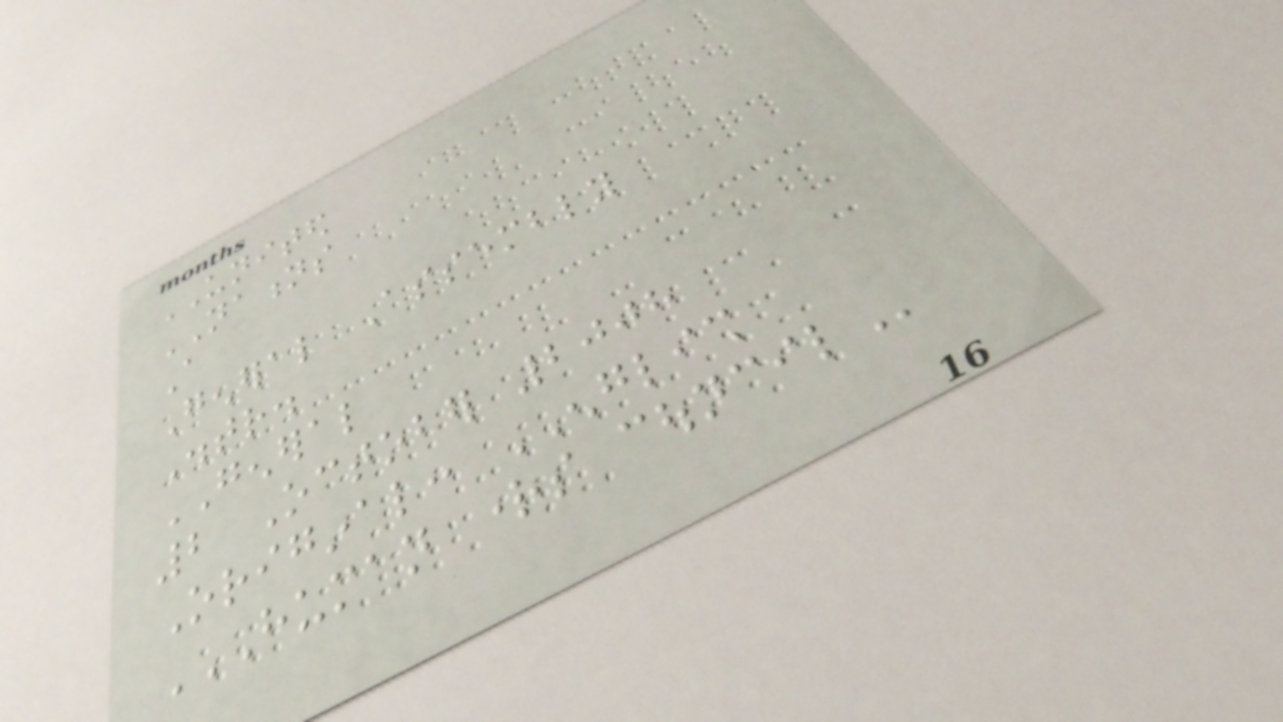UNITED
NATIONS
A
General Assembly
Distr.
GENERAL
2 October 2008
Original: ENGLISH
HUMAN RIGHTS COUNCIL
